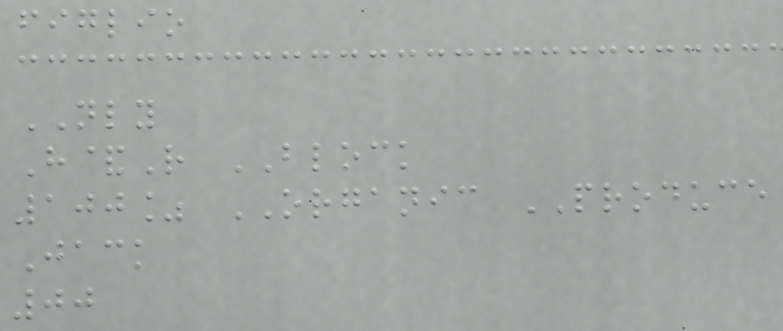figlio
NLY
H&R BLOCK
100% ORGANIC PRODUCE
Jack
00
